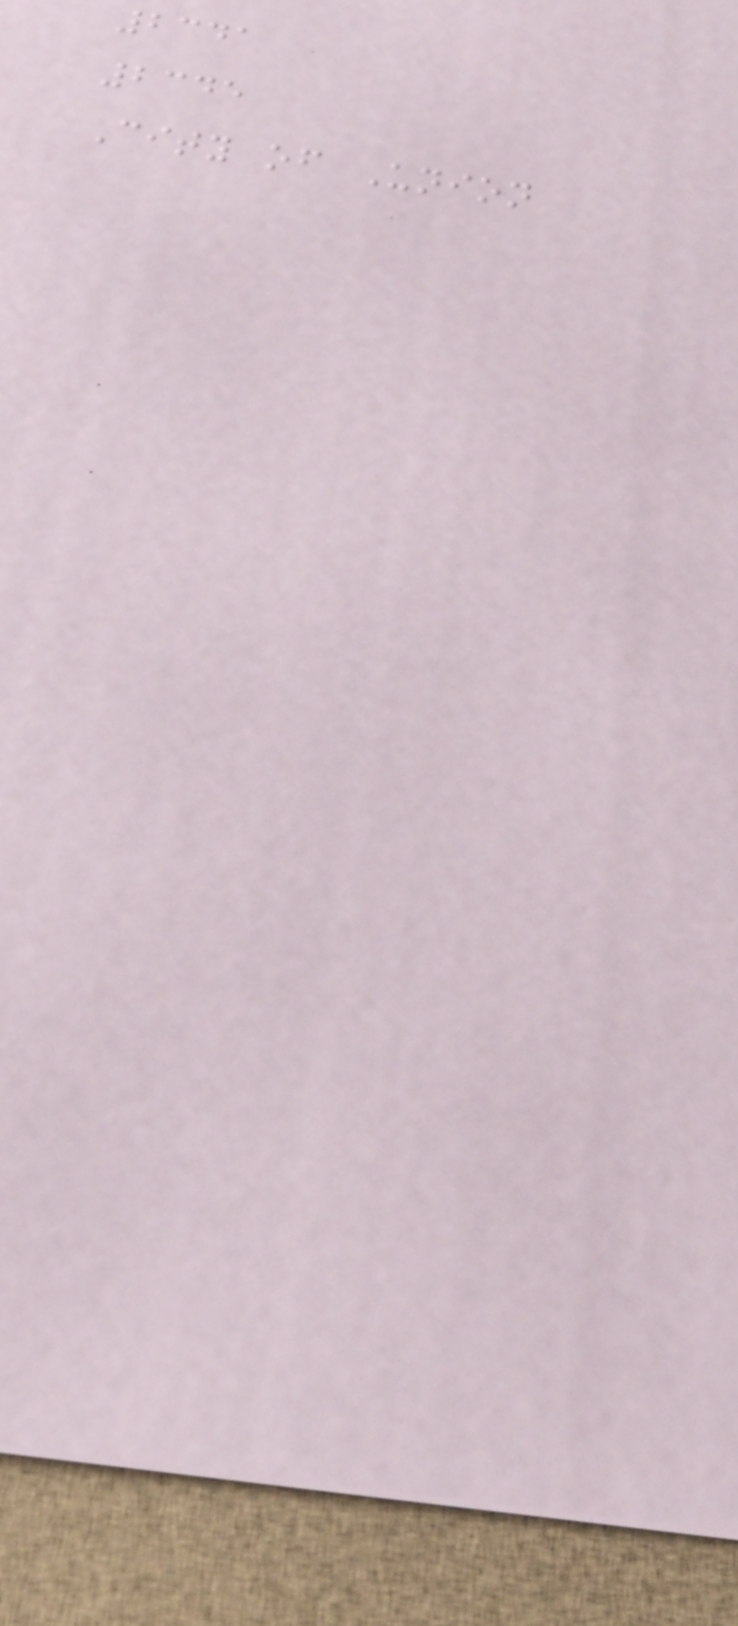2341
2345
City of Union
